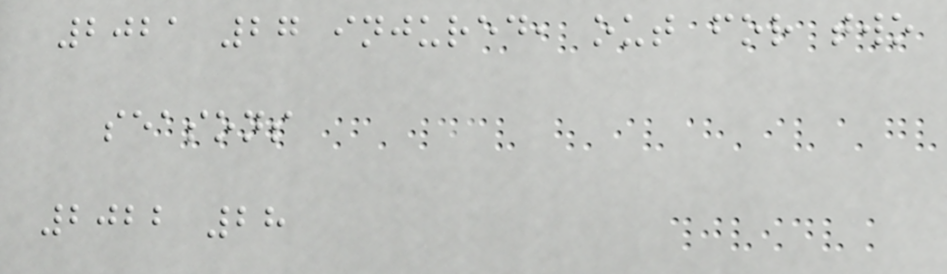2021 27 injured, out for two
seasons
2022 28
